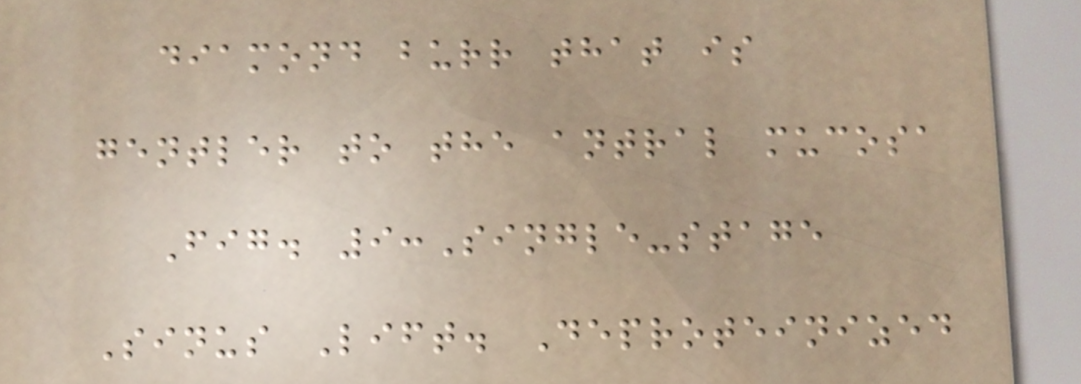diamond burr that is
gentler to the antral mucosa
Fig. 9:Single-stage
Sinus Lift. Deproteinized
